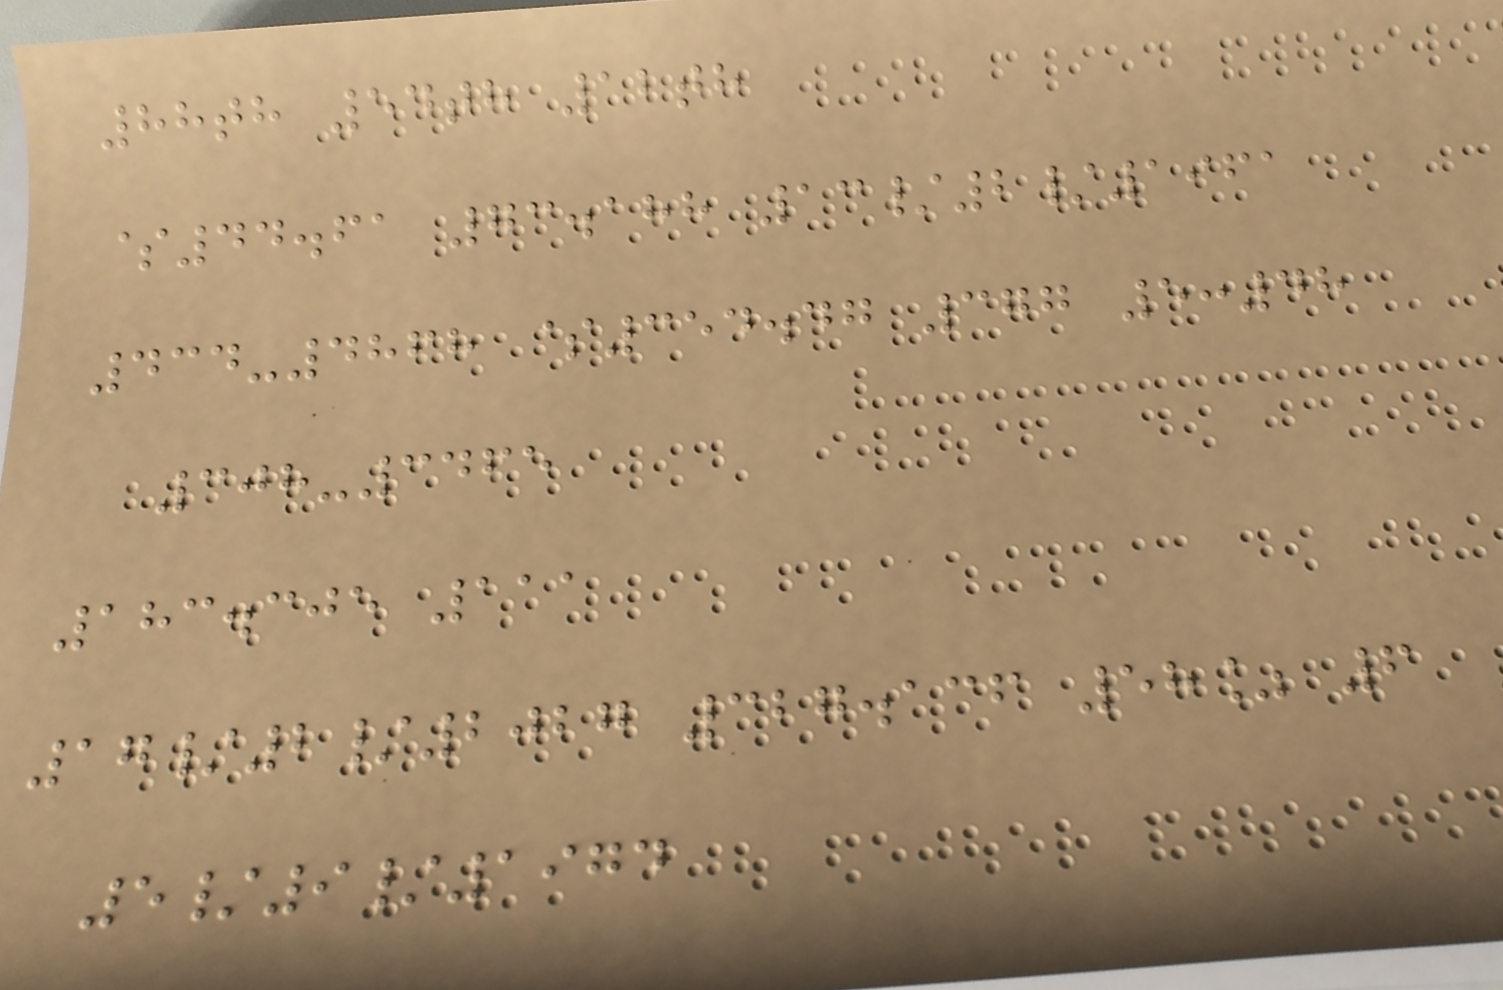88th 54th 12th
$44.61 73.188 13/2/1961
434-4868 $354.47 377 5:48
308-3465
183.305 111
17/2/2027 327.136 58% 6
5/9/1974
